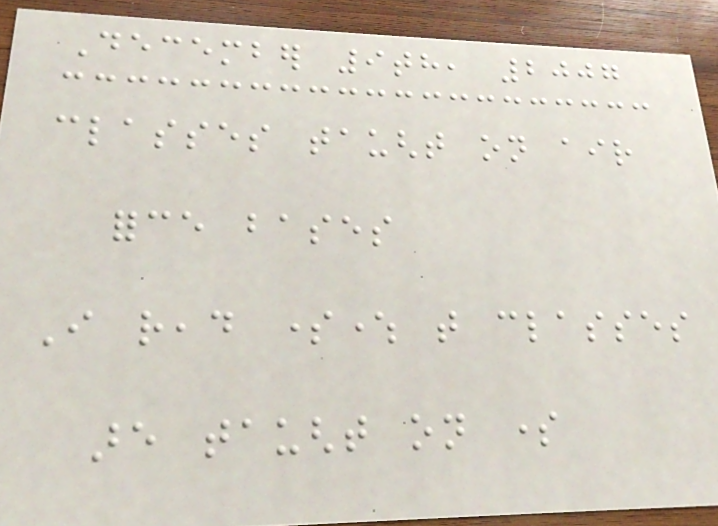December 9th, 2007
classes taught on air
force bases
I read somewhere that classes
are taught on some
